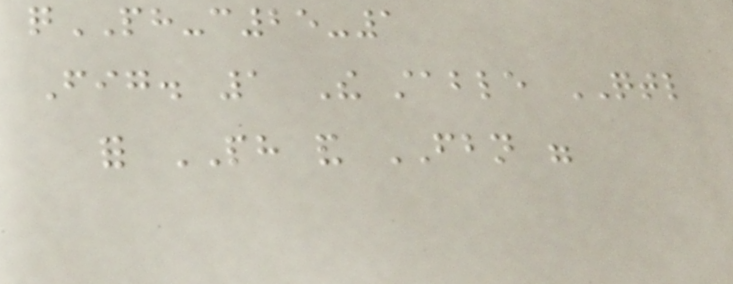qPH-c25-1
Fig. 1 The stable QTL
for PH and FBN were
